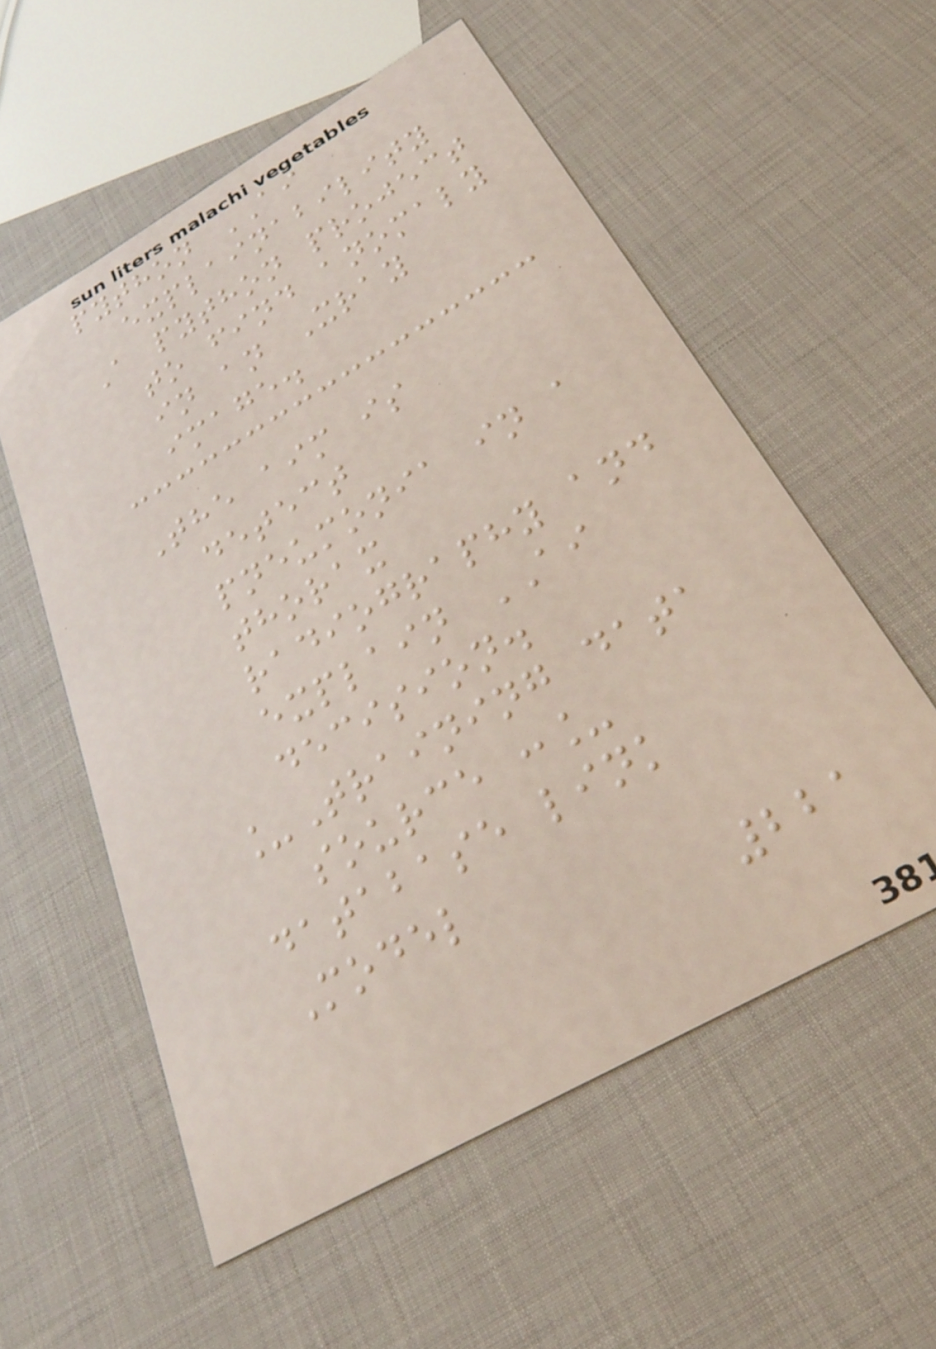python AI
explainability
A python project
to find anomaly
in an Xray
image.
The aim is
detect
pneumonia in a
thorax
radiography and
explain AI
decision.
_Training data
source :_
database link
Model
221
